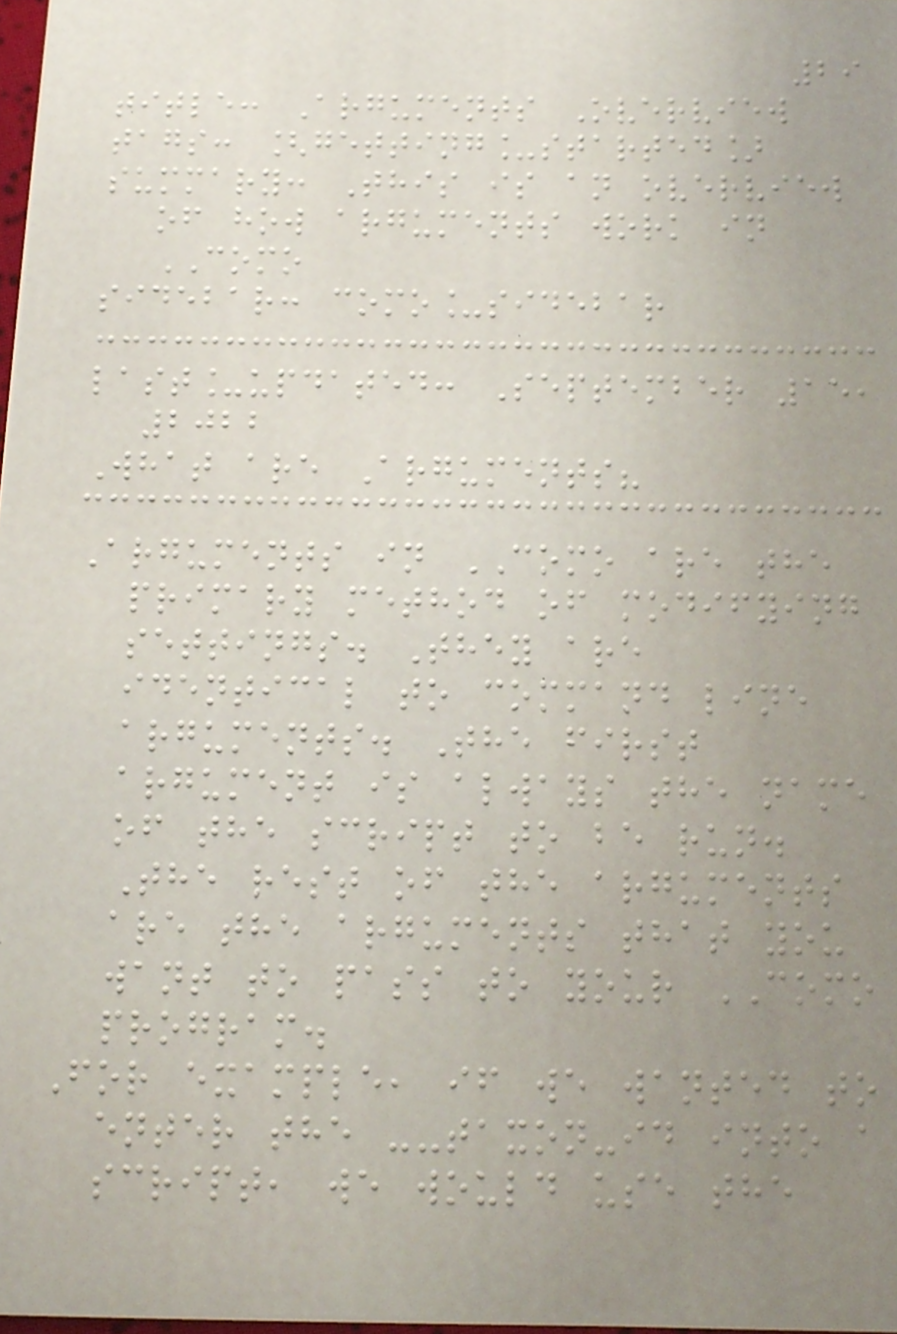29
title: Arguments Overview
tags: [getting_started]
summary: This is an overview
of how arguments work in
COMO
sidebar: como_sidebar
last_updated: September 15,
2022
What are Arguments?
Arguments in COMO are the
primary method of modifying
settings. They are
identical to command line
arguments. The first
argument is always the name
of the script to be run.
The rest of the arguments
are the arguments that you
want to pass to your COMO
program.
For example, if we wanted to
enter the --taxon-id into a
script, we would use the
